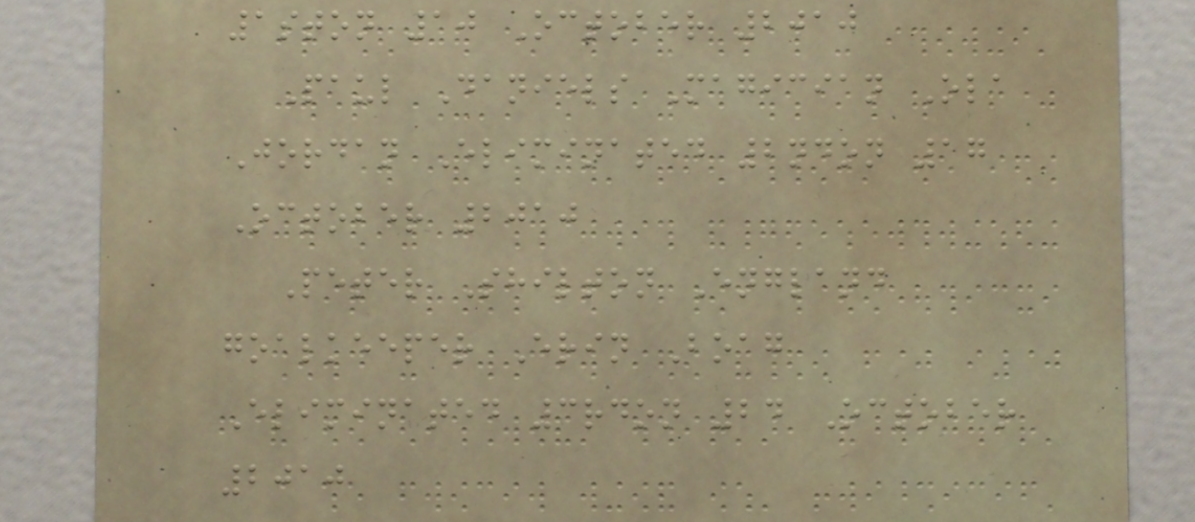1ston 10 October 2010
Paul Daniels Magician Ola
Jordan Eliminated 2ndon 17
October 2010
Peter Shilton England
goalkeeper Erin Boag
Eliminated 3rdon 24 October
2010
